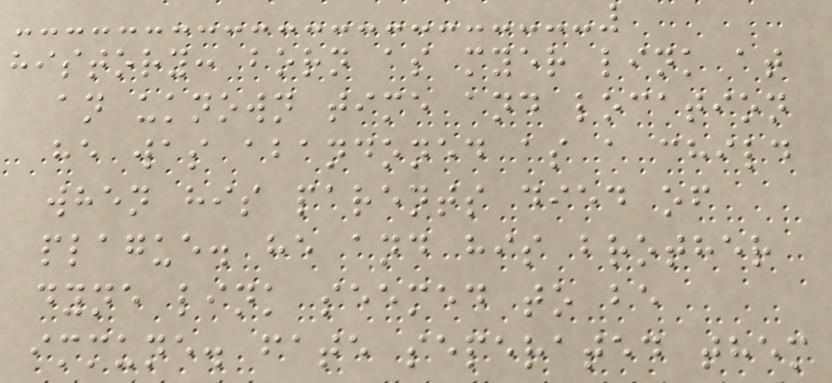history: born as myer link at
an uknown time and location
he was abandoned as a child
when his parents died of
plague. he and his brother
dyne link seemed to be
immune. fate seperated them
